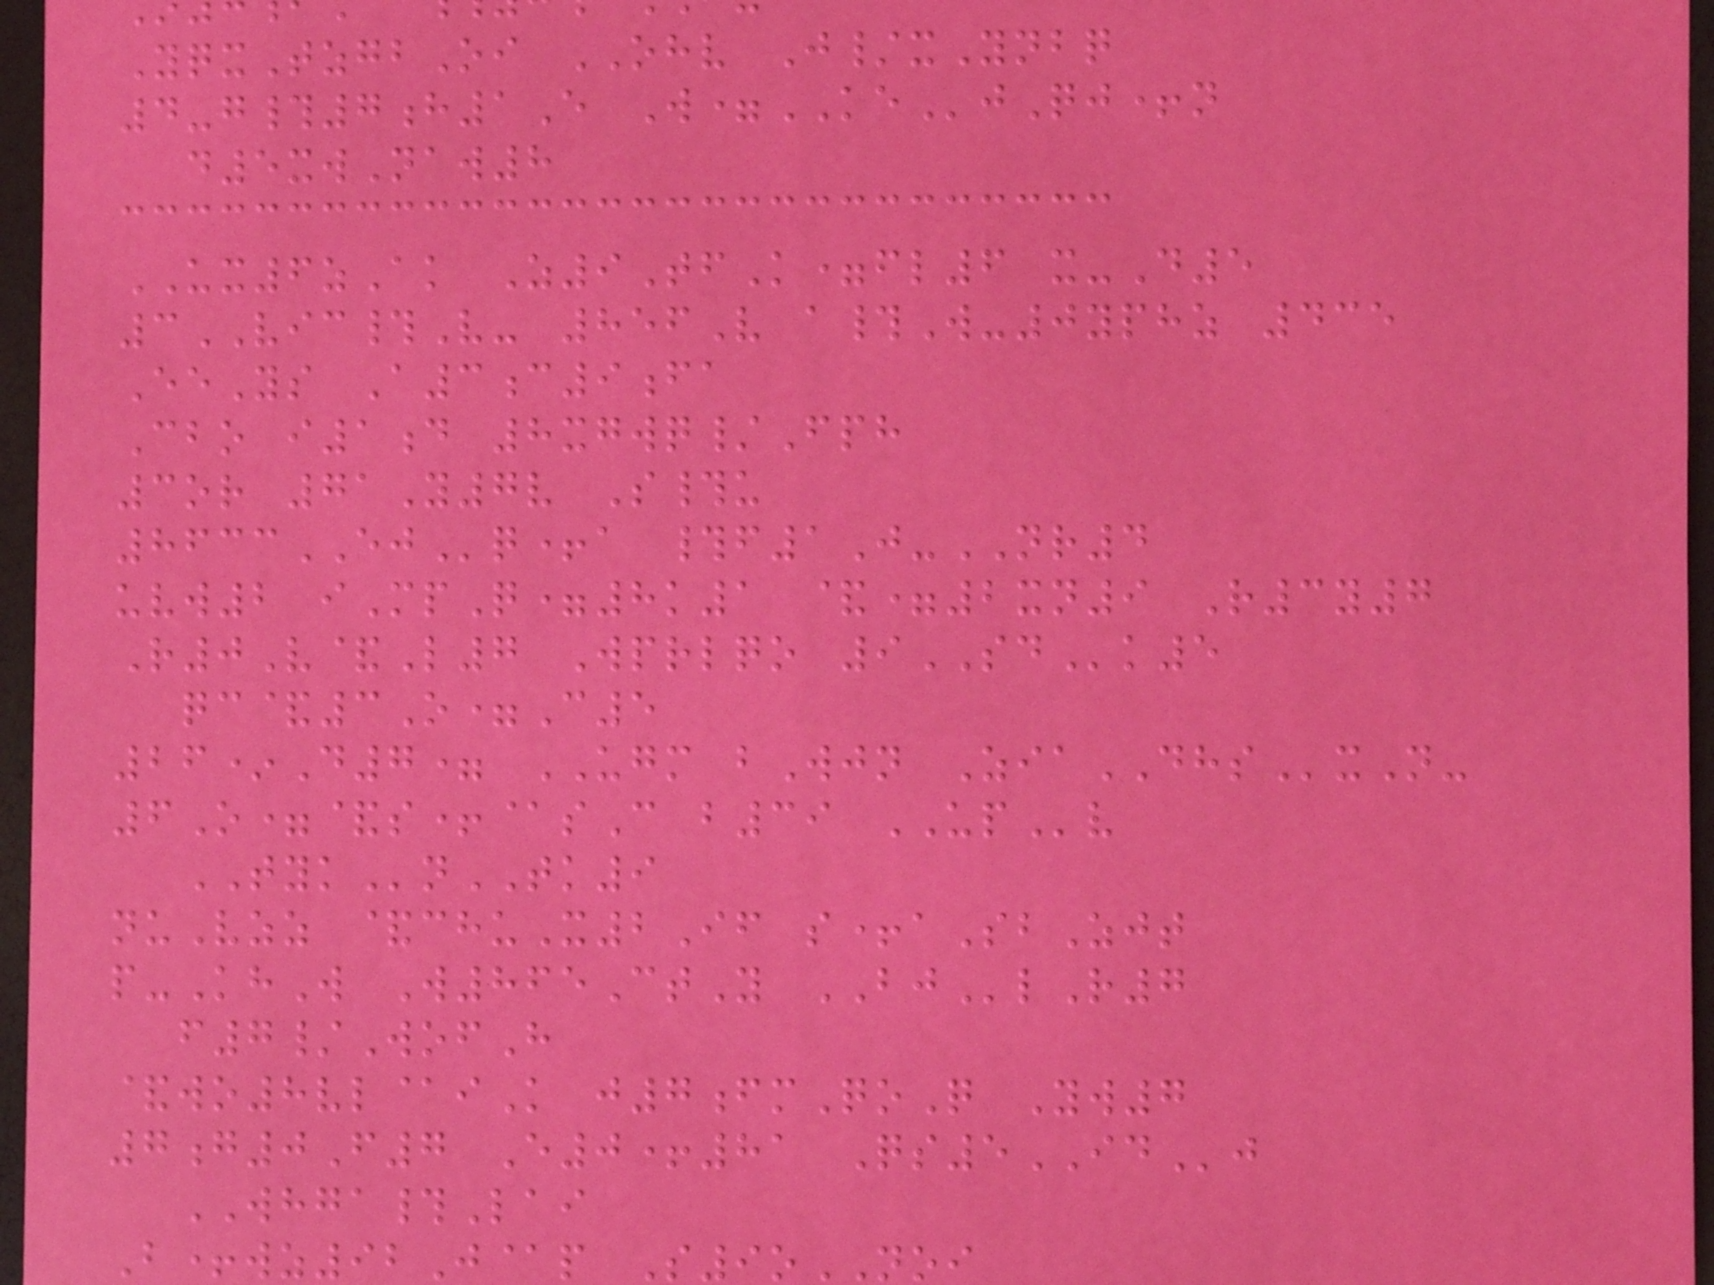YqxTzgbOi OHV J/xYnbq
4-g#7h1E W=KEjQj+n
d5xwNaw8
UX6zAk Z9TfK=fl6 x-D5
3VIC#V- 856V a#W-0yphz 435
EeYs A3c9fa
Cbo i1d 8xgwq/Fph
3or 71Y7v S#u
8633EJq+a #f1J-NR4
uvw2 iMpQ=8k1 &=2xn9 R3y7
R0V&L7 Wprlqo 9SDk5
qc&3O=C5
26*D7= UGM bWjn ZiaDHSxN-
6O=&s+@sC b39 UPv
TYKnTK9
nuVzz &chuX2If s+aSbZjt
p-KhW W865CtY BJlR7
f7/WofH
&wo8vl@iK j7fmQoQ Yw7
7g0F7 E0+81 Qs5IDj
WHGA#Lai
B+wz92J@p S9oNOI
